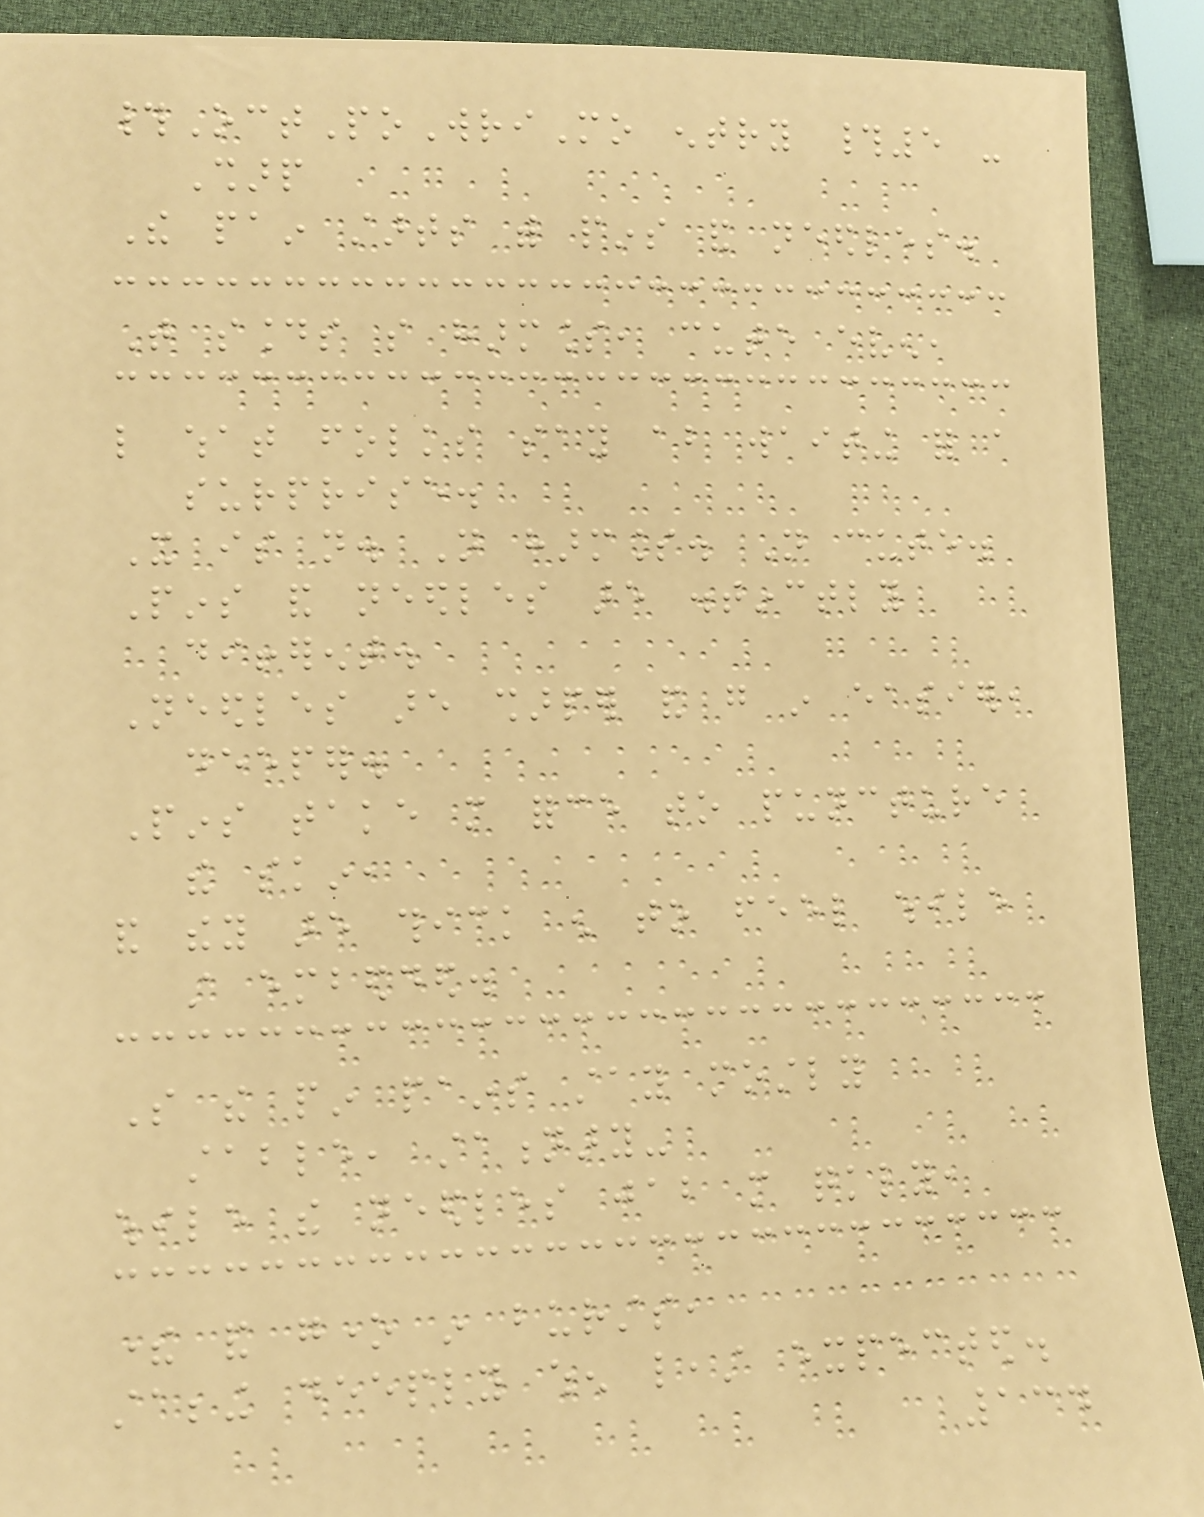#OctPoWriMo entry #5 -
Sharp
The pain starts with pins and needles.
That sounds so harmless, cute even,
like what folks say about waiting for a
surprise.
It is not. Not harmless. Not cute.
Pins and needles are distinctly
different.
Needles are sharper and go in easier,
deeper.
Pins take more force to puncture
the skin,
and they are thick enough to feel while
still embedded.
So the pin pains stay mostly
stable, stationary-
while the needles jab more quickly,
there and gone in bursts,
stabbing deeply when least expected.
134
